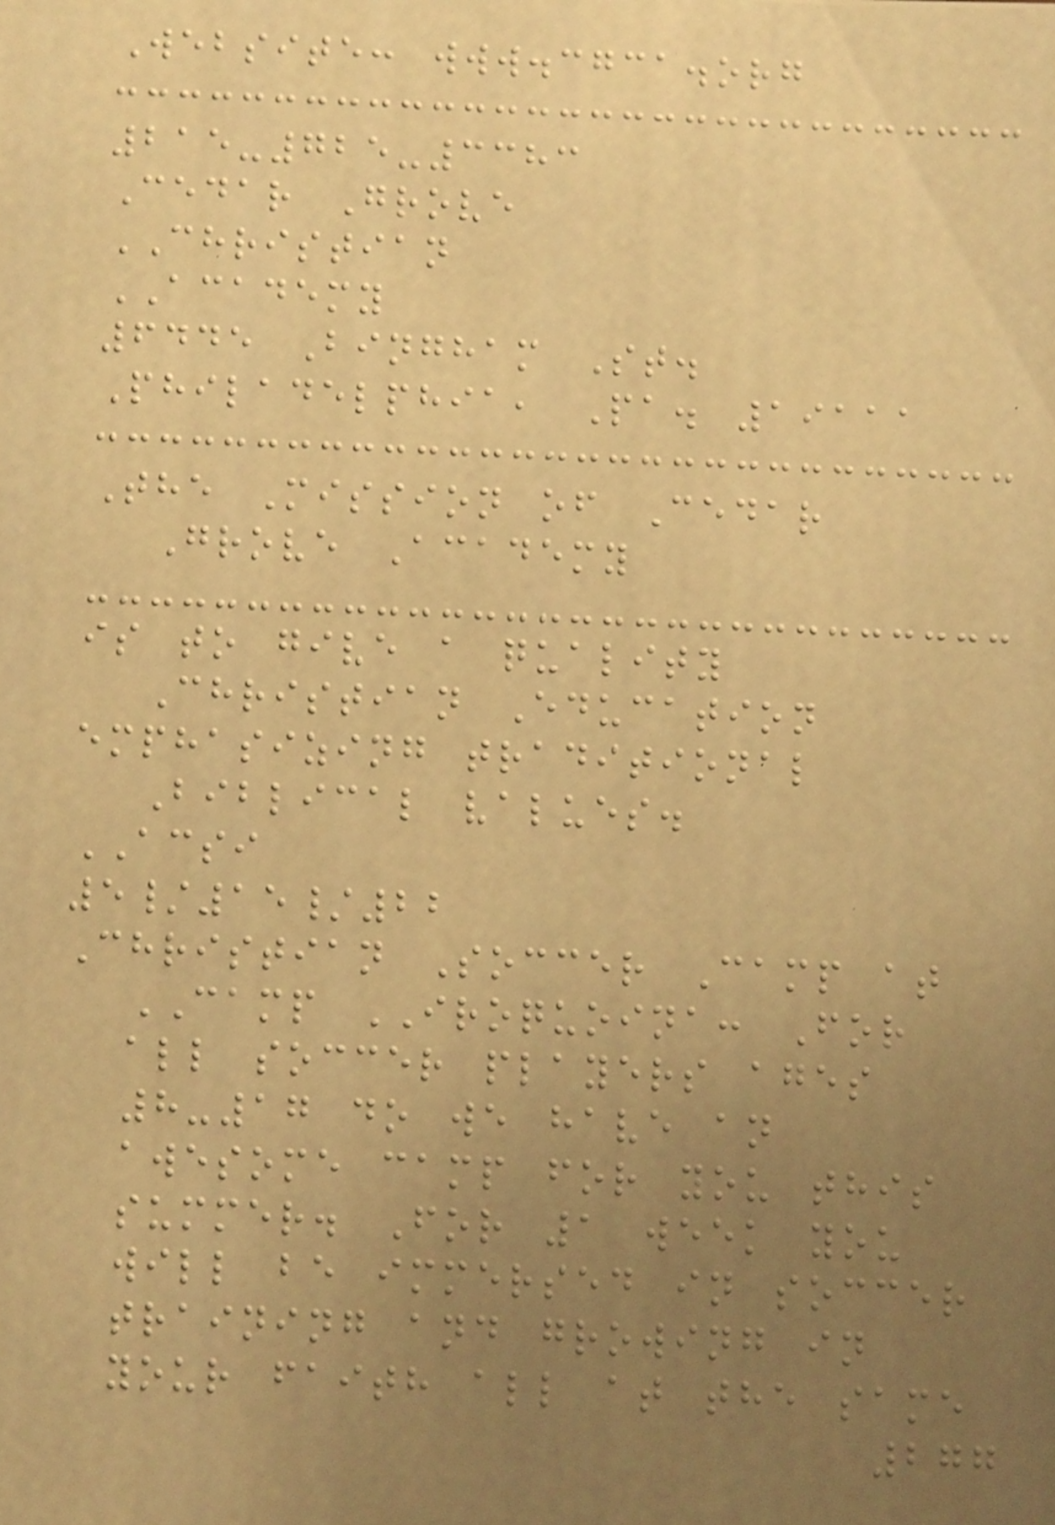Website: www.cgca.org
215-725-3383
Cedar Grove
CHRISTIAN
ACADEMY
6445 Bingham St.
Philadelphia, Pa. 19111
The Mission of Cedar
Grove Academy
is to give a quality
Christian Education
emphasizing traditional
Biblical values.
ACSI
5/15/22
Christian Soccer Camp at
CAMP IROQUOINA: For
all soccer players ages
8-17 do we have an
awesome camp for you this
summer. For 1 week you
will be immersed in soccer
training and growing in
your faith all at the same
277
